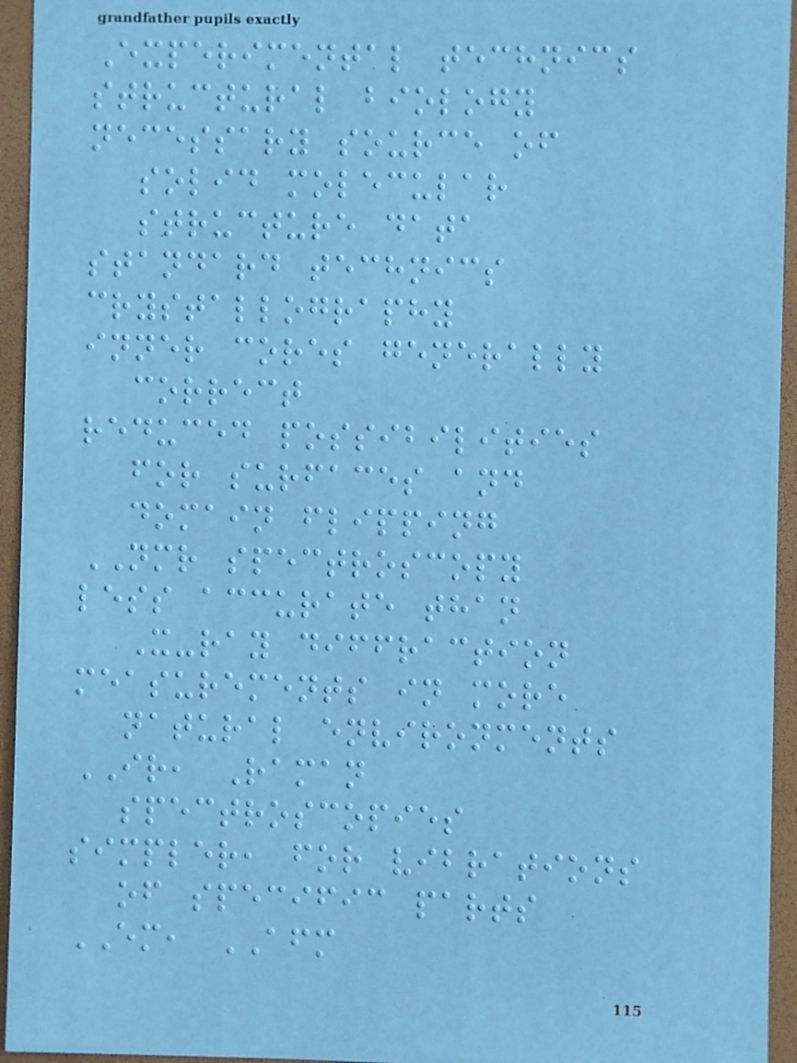Experimental technics
structural biology
necessary source of
solid molecular
structure data
standard technics
crystallography
inner cores generally
correct
reduced possibilities
for surfaces and
domain flipping
NMR spectroscopy
less accurate than
X-ray diffraction
measurements in more
natural environments
IR, Raman
spectroscopies
simpler, for vibrations
of specific parts
EM, AFM
